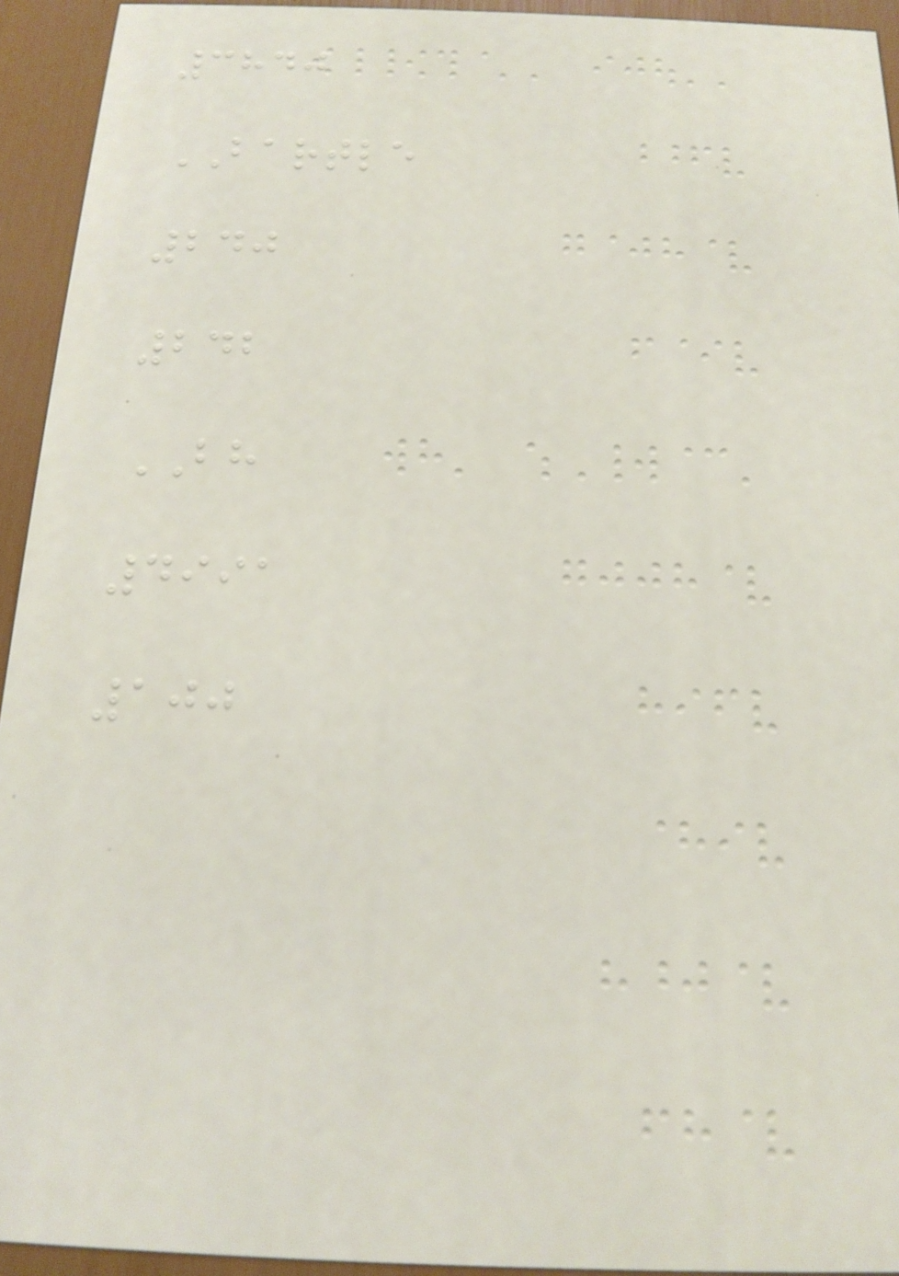3840
BARTLE
240
242
BH
4991
100
